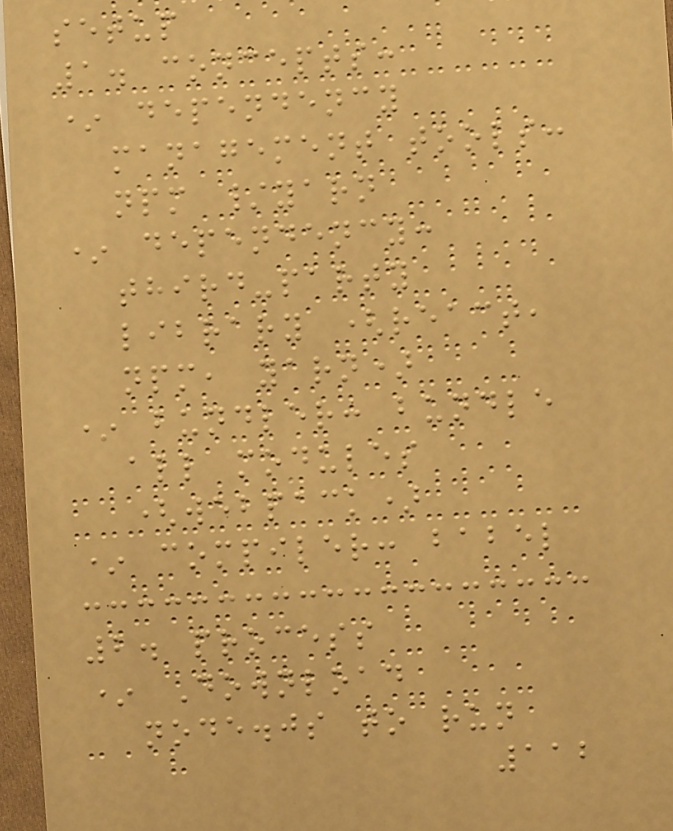setup
1. concepts:
* dependency
management tools:
npm /yarn
* dependency:
third-party
library (react,
npm, yarn)
* bundler: bundle
all modules
(webpack)
* compiler: babel
2. process
* Download
node.js to run
112
